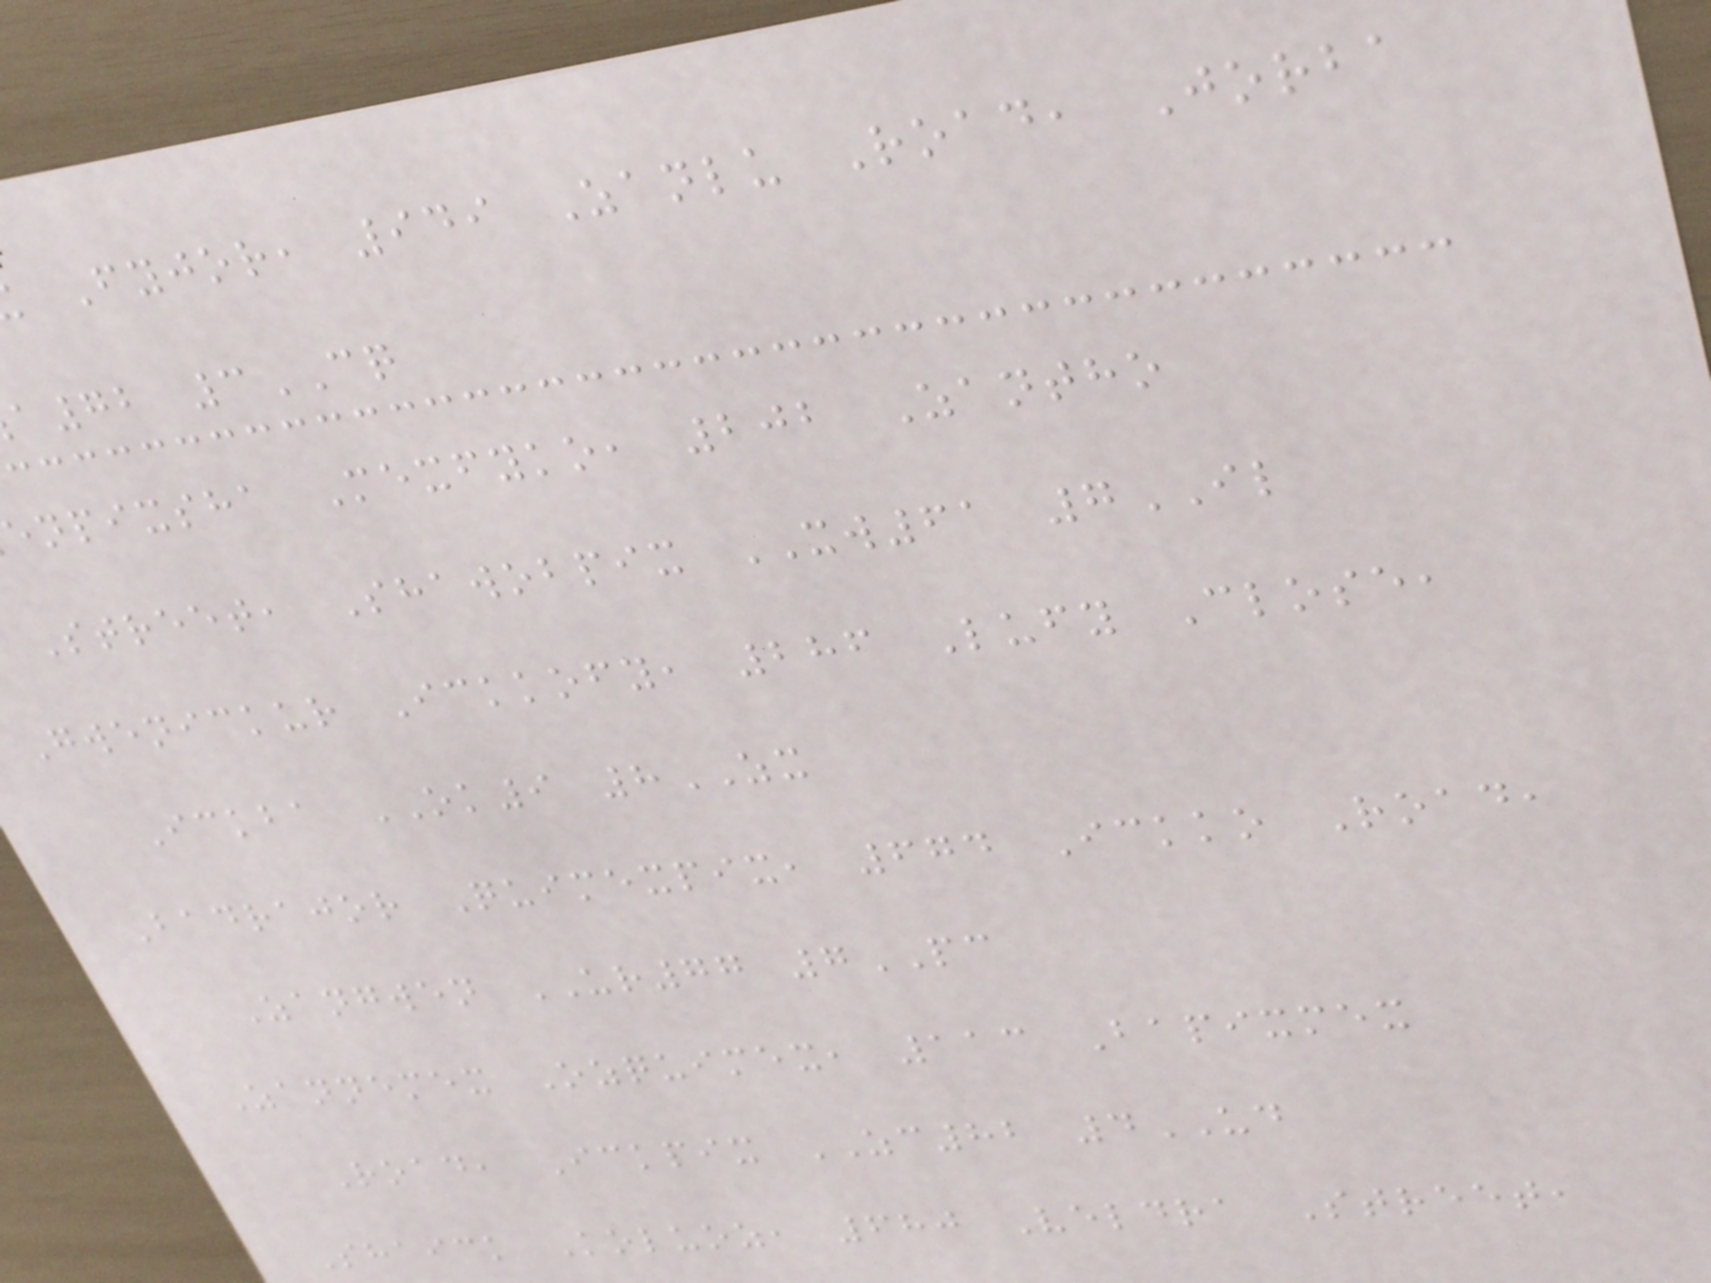Fyjor, 949 Zanlu Road, Jorba
a72 3CQ
enpixsha Mexfyko, 202 Zantho
Street, Shawobpix XW61 7IL
Gwenickur Ickkofy, 286 Lufy Close,
Ickba OK9 8ZX
Badrajor Quimexpix, 674 Ickko Road,
Zangwen UR77 7PC
Zannemex Ozquimex, 113 Bapixmex
Road, Ickpix ZC82 4UD
Shaick Koluoz, 680 Veldra Street,
